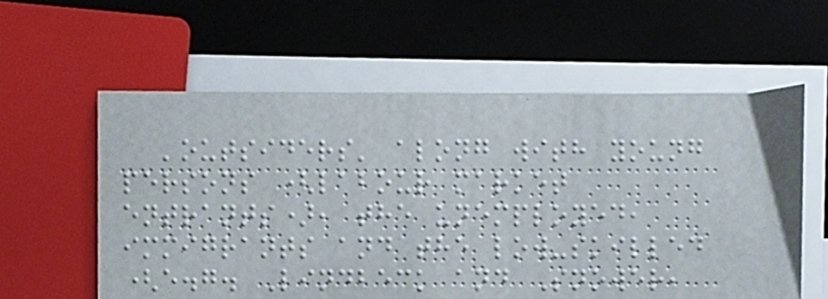'outsiders' along with young
persons (labour market
entrants), the unemployed,
immigrants and the low-skilled
(e.g. Lindbeck and Snower,
